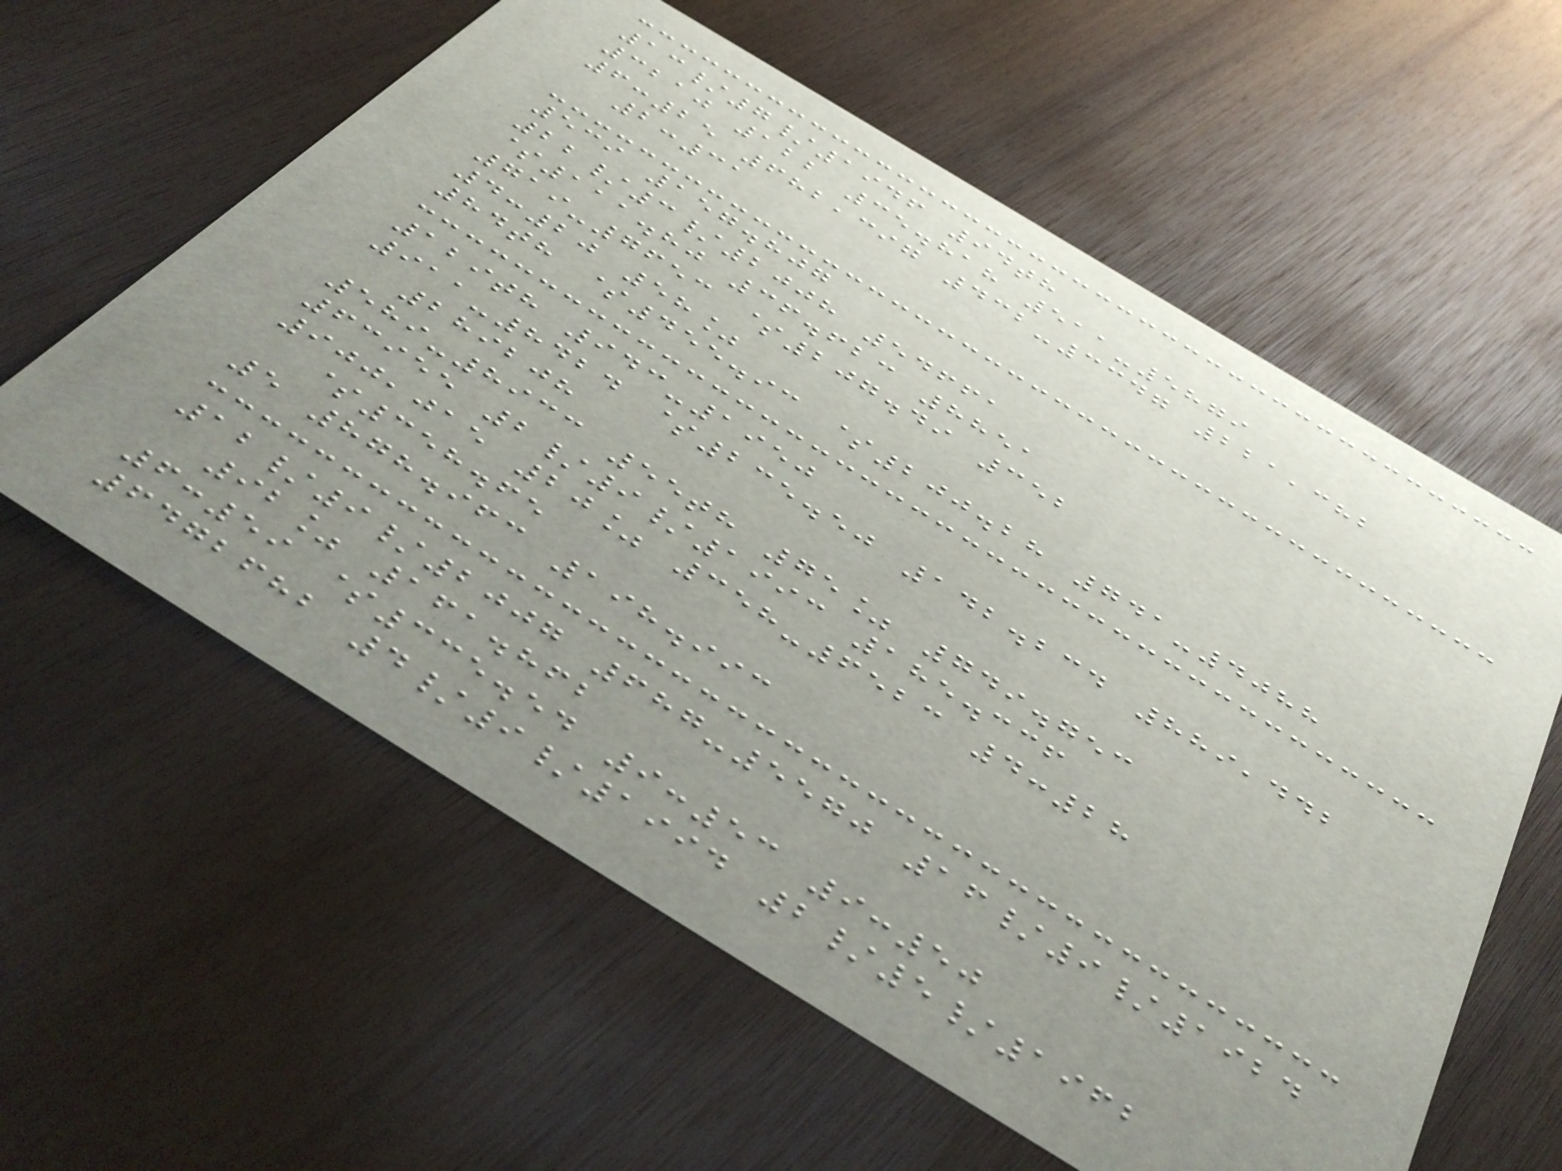13/7/1946 94th
3210 122 35.818 511-5879
6:25 682,397 432-3347 221,382
2:31
539 157.807
22/3/2008 54661
$111.80 36.623 8851
719-7653 $207.49 352
4:20 58%
84th $455.93 $200.28 741-4088
129th 943-1950
911-8424 $235.50 142.234 889,442
289208
589-8933 55th 75% 749.753
63955 2/9/1993 185.336
900,015 20% 358-6523 4:28
$358.65
5 878.963 198.993
12/9/2007 687-5570 16/9/1924
92% 161.862
6:59 $335.54 9:53 9:50
6472682 4/9/1994 2/5/1962
